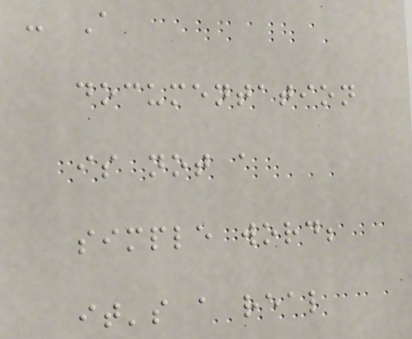- A
documentation
is not a
simple word;
it's a real
